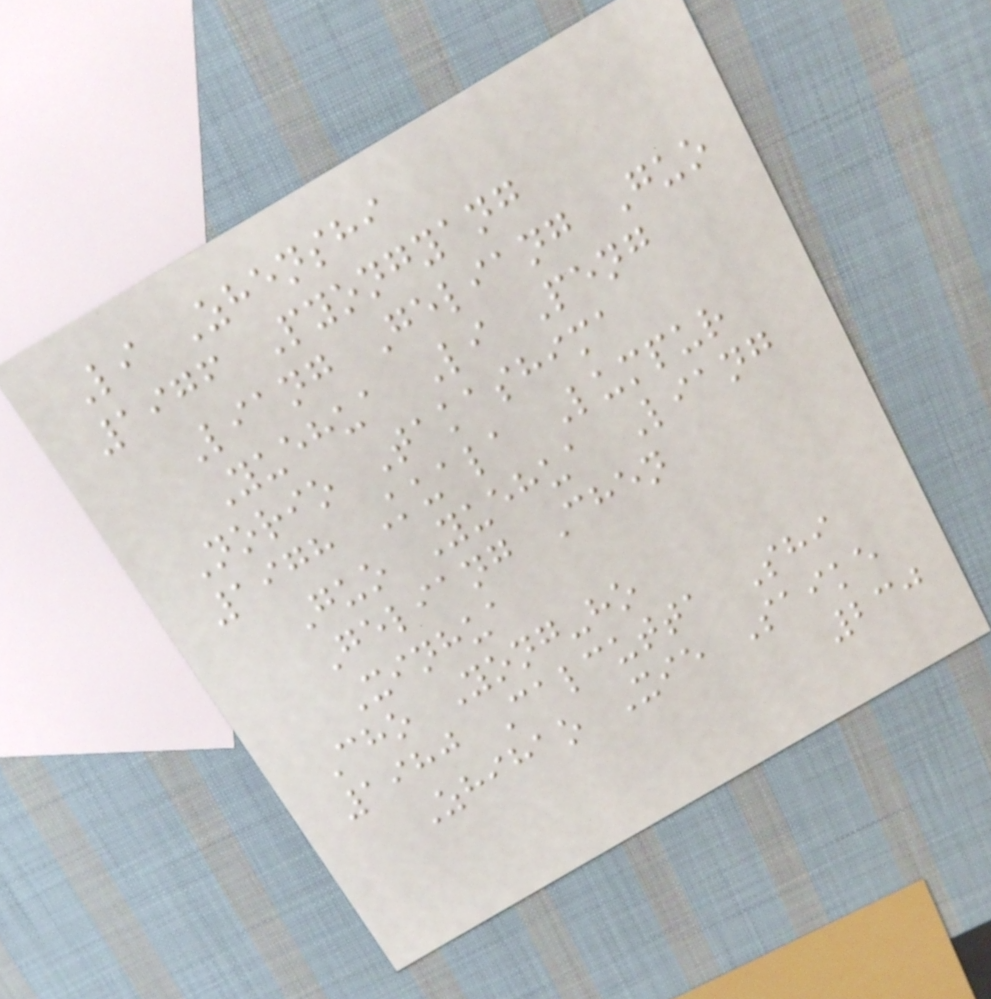Li Zhenshi
1976 Pyongyang
Liang Geliang Guo
Yuehua Li Peng
Norio Takashima
1978 Kuala Lumpur
Guo Yuehua Liang
Geliang Chen
Xinhua
Cho Yong-ho
1980 Calcutta Shi
Zhihao Xie Saike
230
